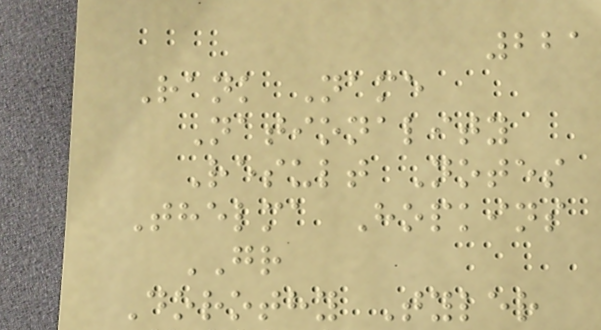221
Rank Name
Nationality
Result Notes
Thelma Hopkins
GR
Dorothy Tyler
